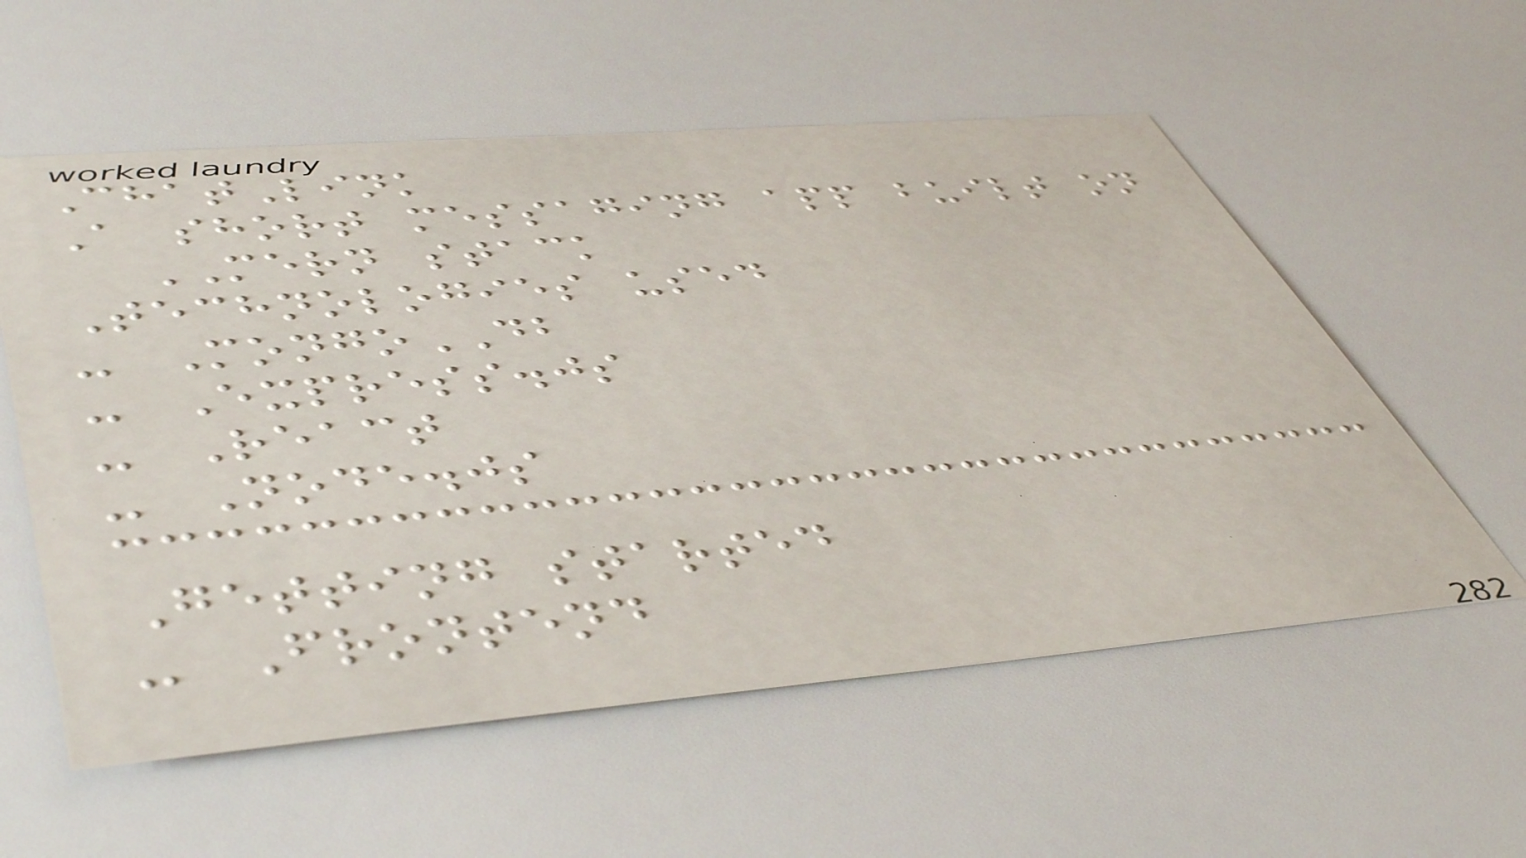ChatLink
A short messaging app built on
MERN stack
Technologies used
- MongoDB
- Express.js
- React
- Node.js
Getting started
- Frontend
